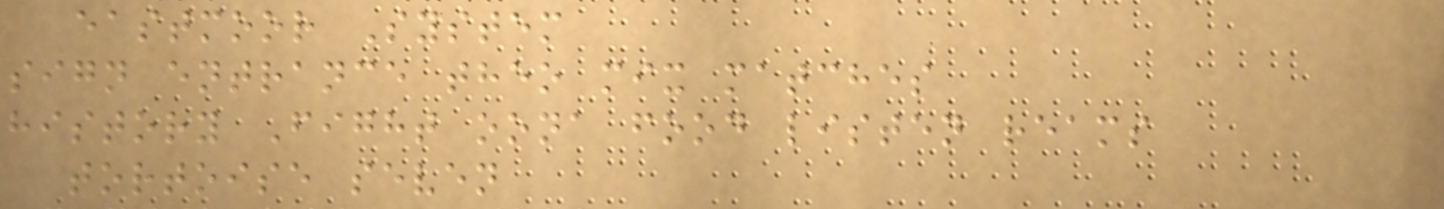eastmoor System
sign entrance theo mix matches
history Fight oona food listen reams
tortoise seven
